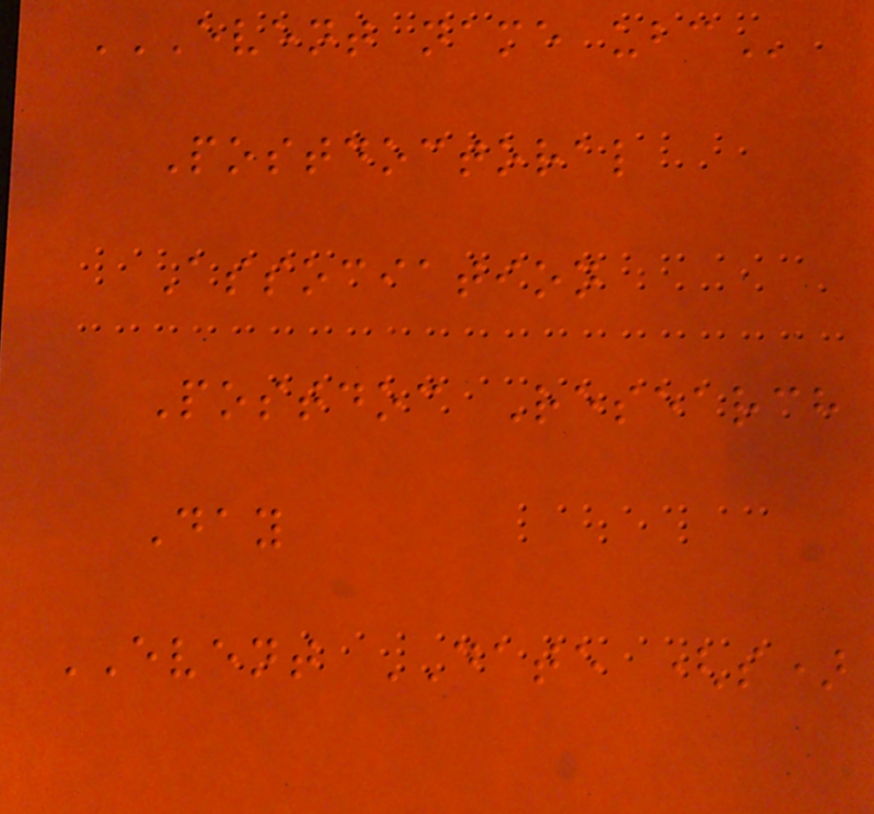EVENT NAME UBC
Postdoctoral
Association
Postdoc Research
Day
EVENT DATE (s)
